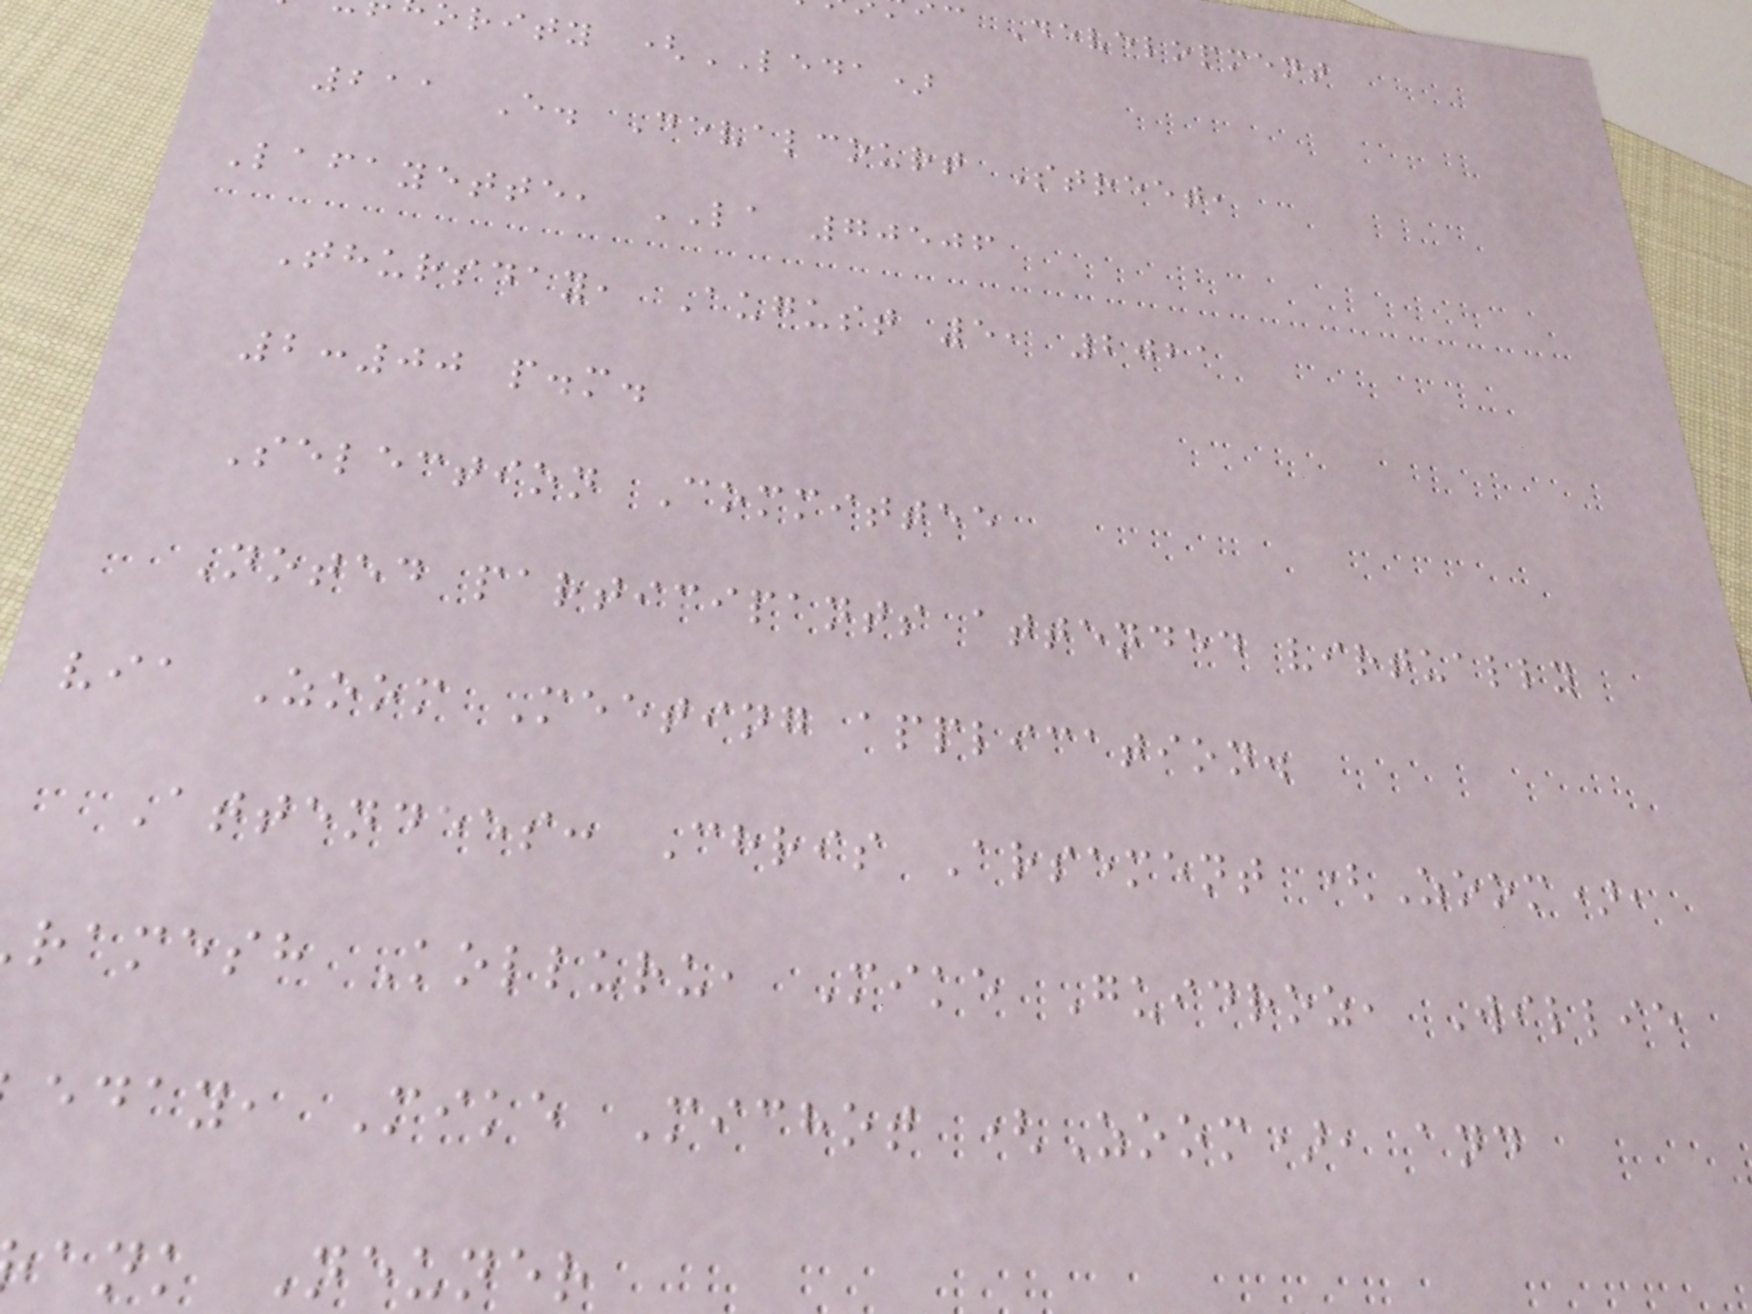c Development
rity (LEDA)
211 E. Devalcourt Street,
Lafayette, LA 70506
Thursday, August 5, 2021
2:00 p.m.
Selection Committee
Noted participants attended virtually
via Zoom Meeting application.
Attendees: Chris Arsement (Zoom),
ramesh Kolluru, Mike Guidroz, Willie
eday, Mike Michot (Zoom), and
ank Neuner
